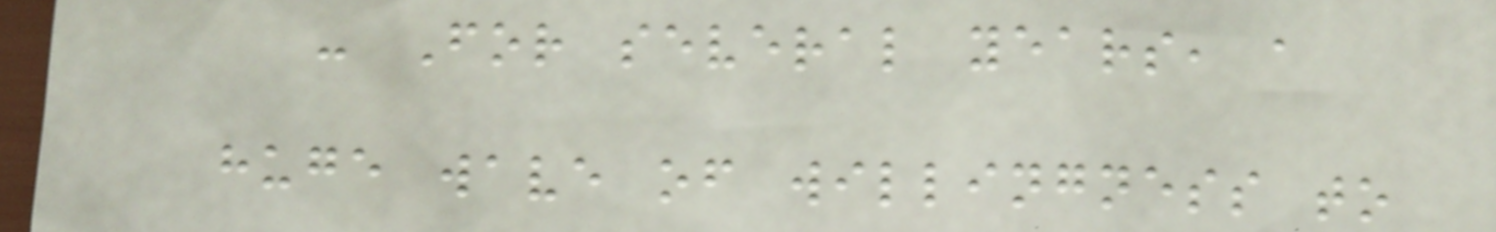- For several years, a
huge wave of willingness to
